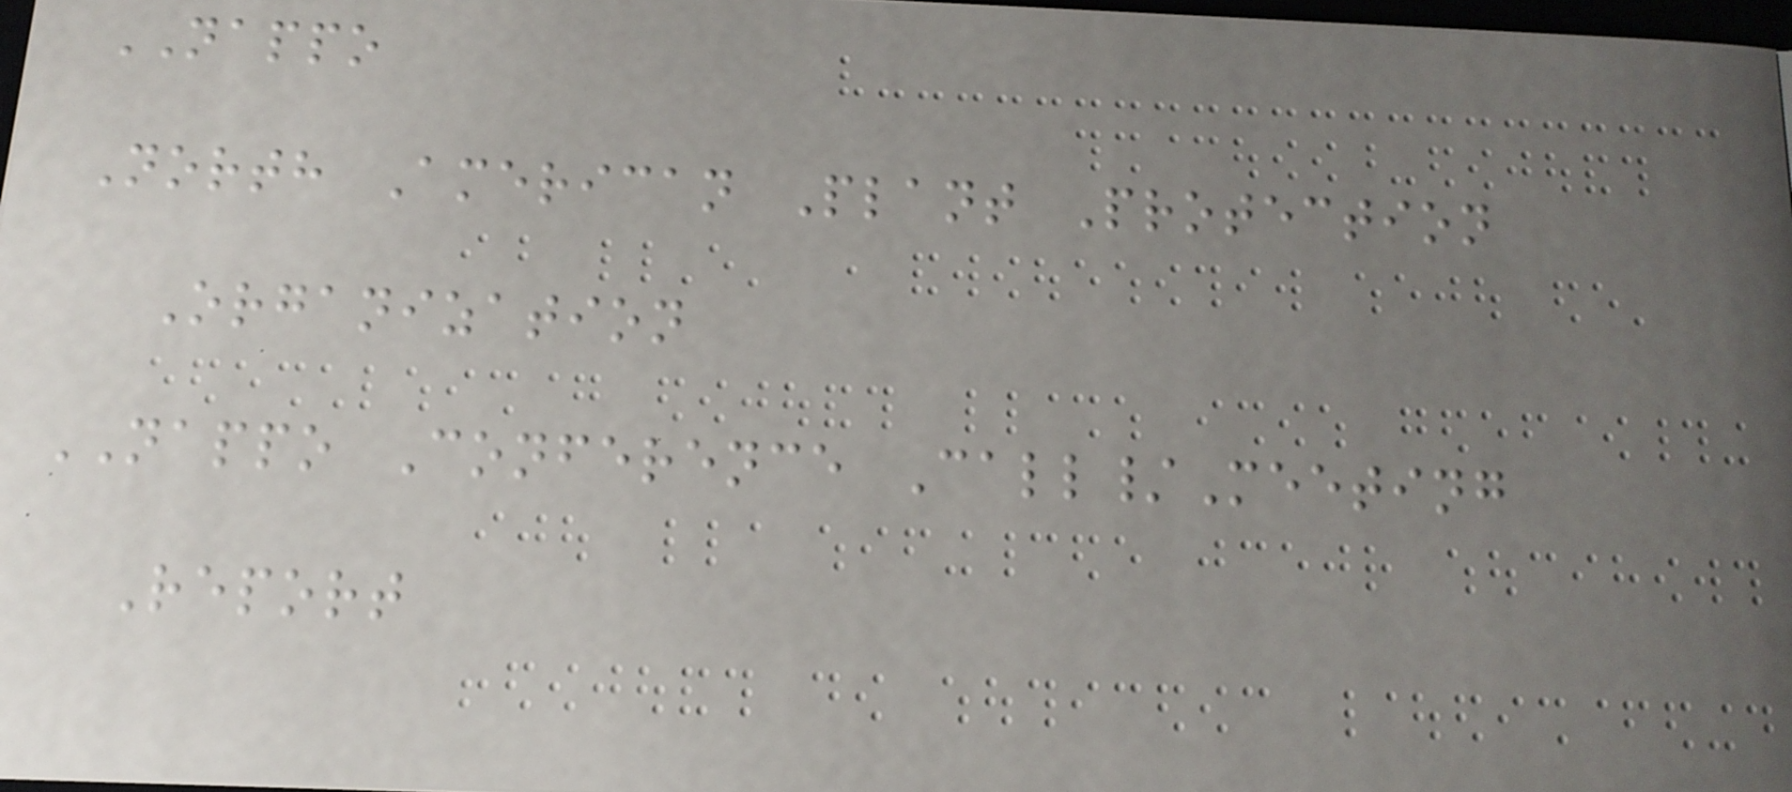NAPPO
North American Plant Protection
Organization
NAPPO Conference Call/Meeting
Report
